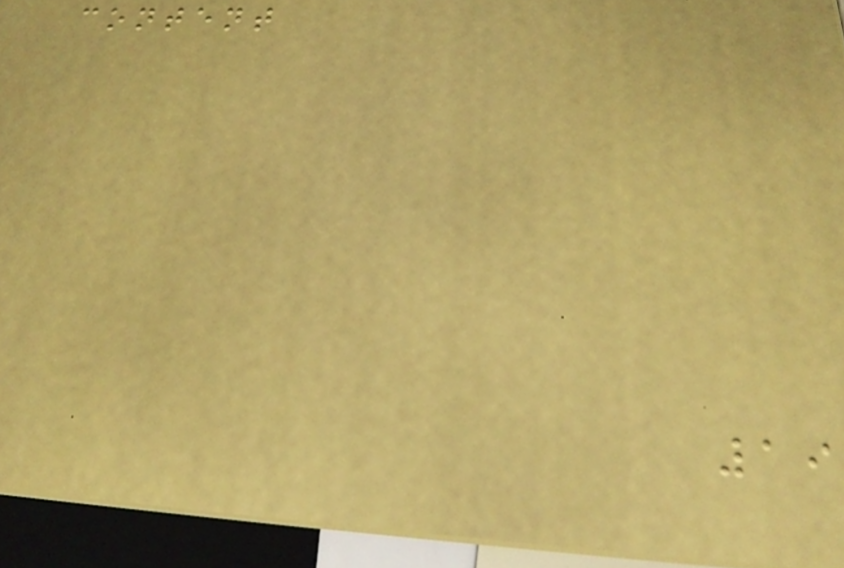content
19
